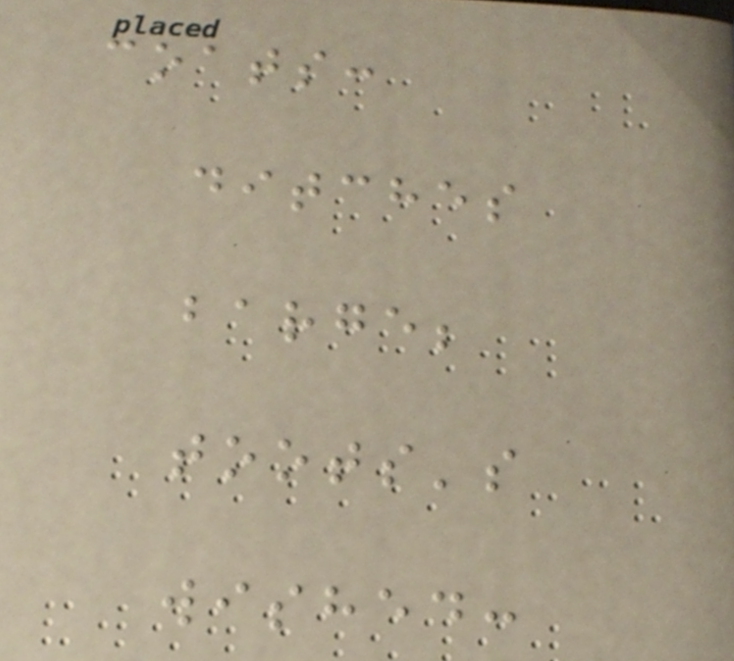coats:
ditches
barge;
toots's
wished:
